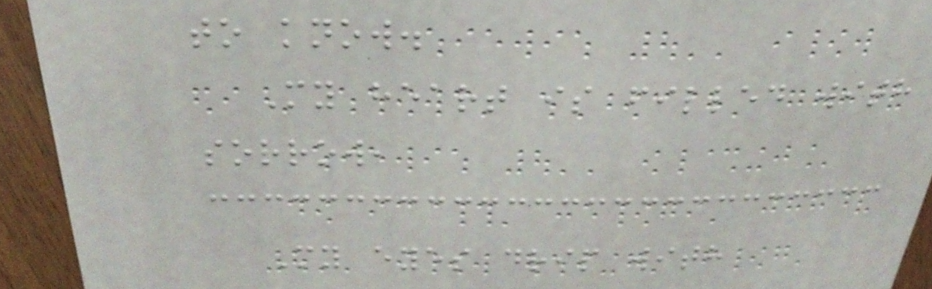to know.
My heart is filled with
sorrow,
My eyes drip with
